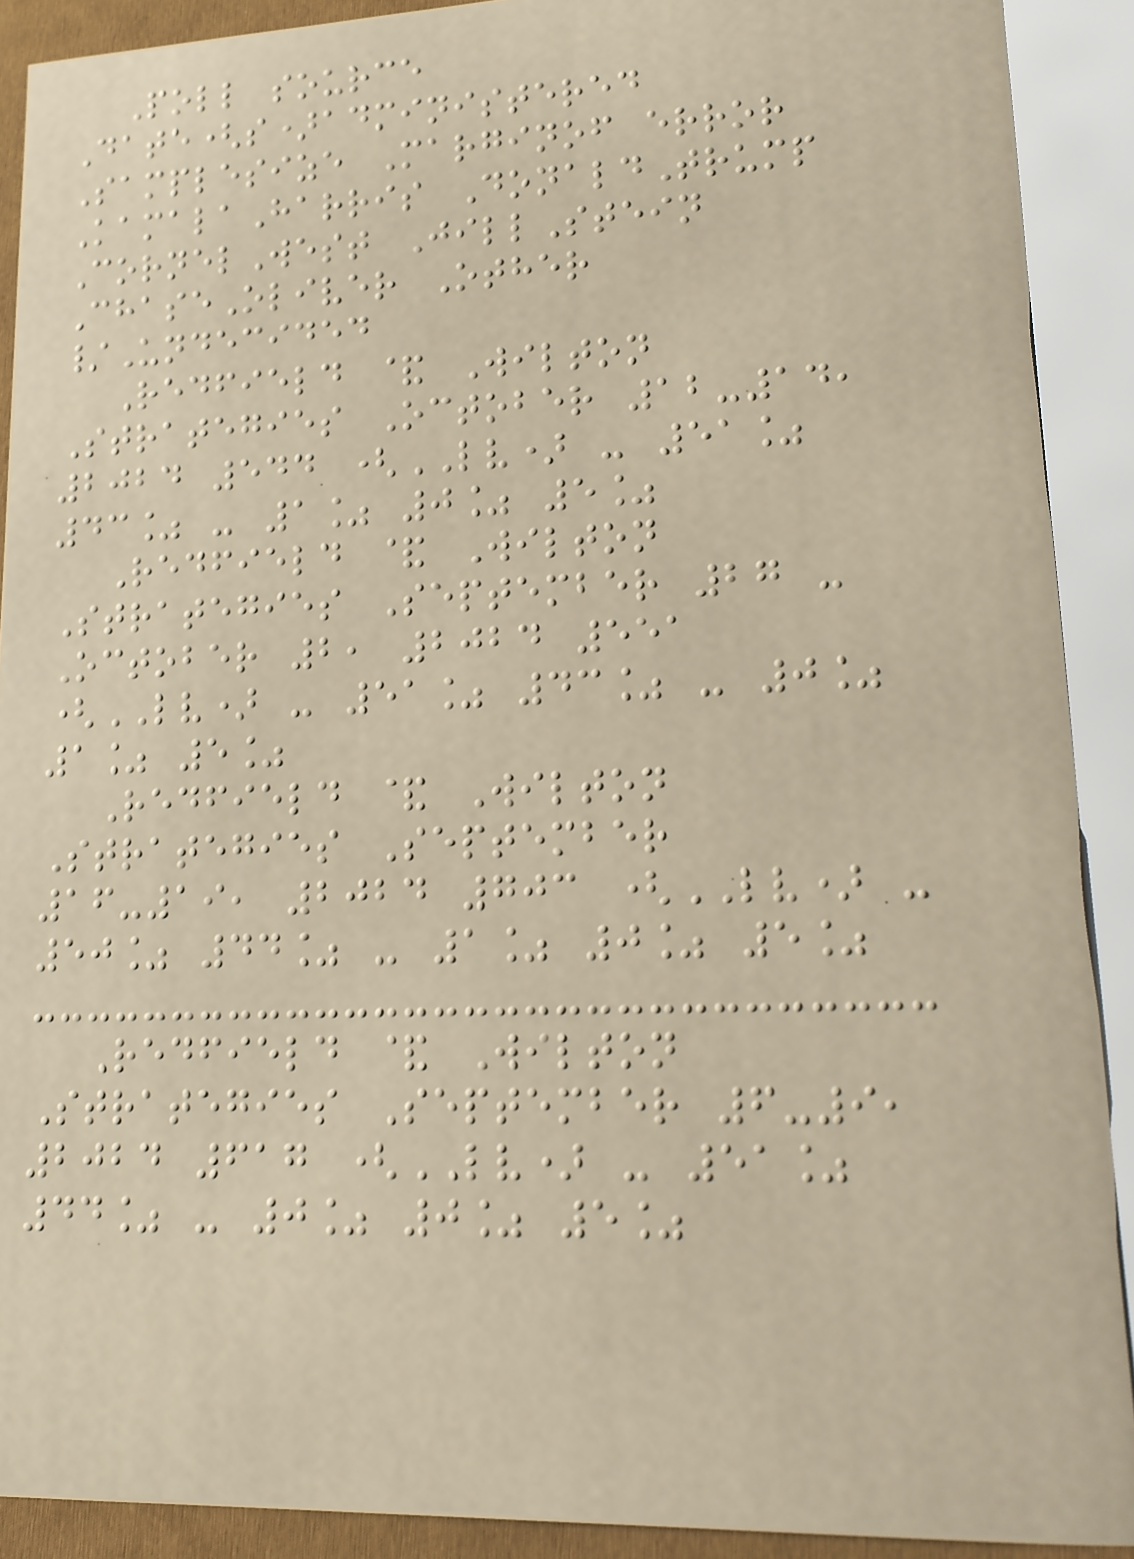Poll source
Date(s)administered
Samplesize Marginof error
KamalaHarris DonaldTrump
CornelWest JillStein
ChaseOliver Other
/Undecided
Redfield & Wilton
Strategies October 12-14,
2024 544 (LV) - 51%
43% - 1% 0% 5%
Redfield & Wilton
Strategies September 27 -
October 2, 2024 551
(LV) - 51% 43% - 0%
1% 5%
Redfield & Wilton
Strategies September
16-19, 2024 703 (LV) -
50% 44% - 1% 0% 5%
Redfield & Wilton
Strategies September 6-9,
2024 617 (LV) - 51%
44% - 0% 0% 5%
